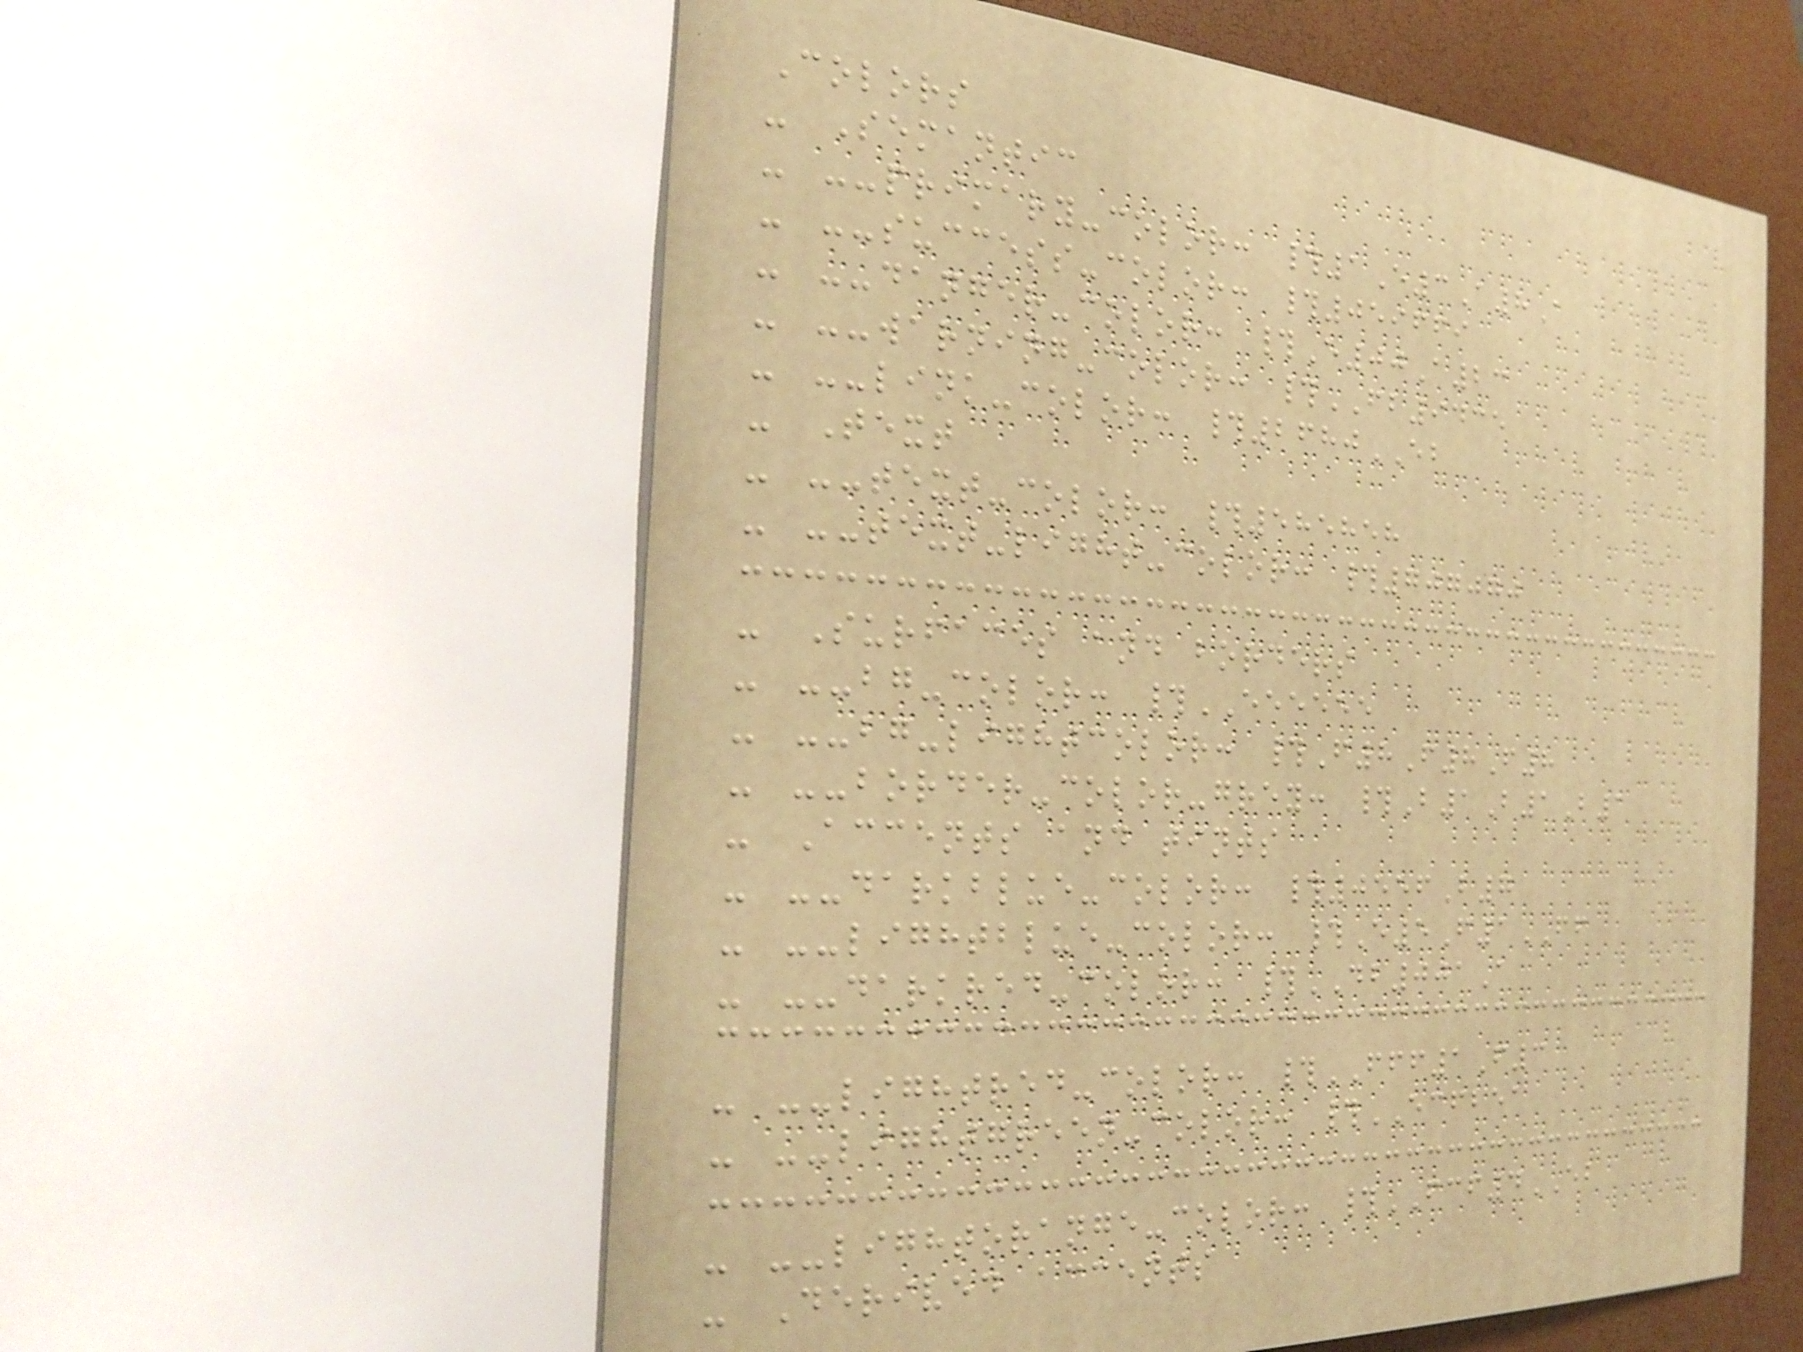Colors
- Semantic
- --primary-color: #1E3A8A
- --success-color: #059669
- --danger-color: #E00A23
- --warning-color: #FB9435
- --link-color: #2680EB
- Text
- --text-color: #585858
- --text-light-color: #707070
- Surfaces and borders
- --bg-color: #EEEEEE
- --bg-lightcolor: #F8F8F8
- --border-color-grey: #B1B1B1
- Accents and tints
- --darkblue-color: #0556B7
- --lightblue-color: #E5F1FF
- --darkred-color: #DB001A
- --lightred-color: #FFF1F3
- --lightgreen-color: #ECFBEA
- --lightorange-color: #FCF4EB
- Derived accents
